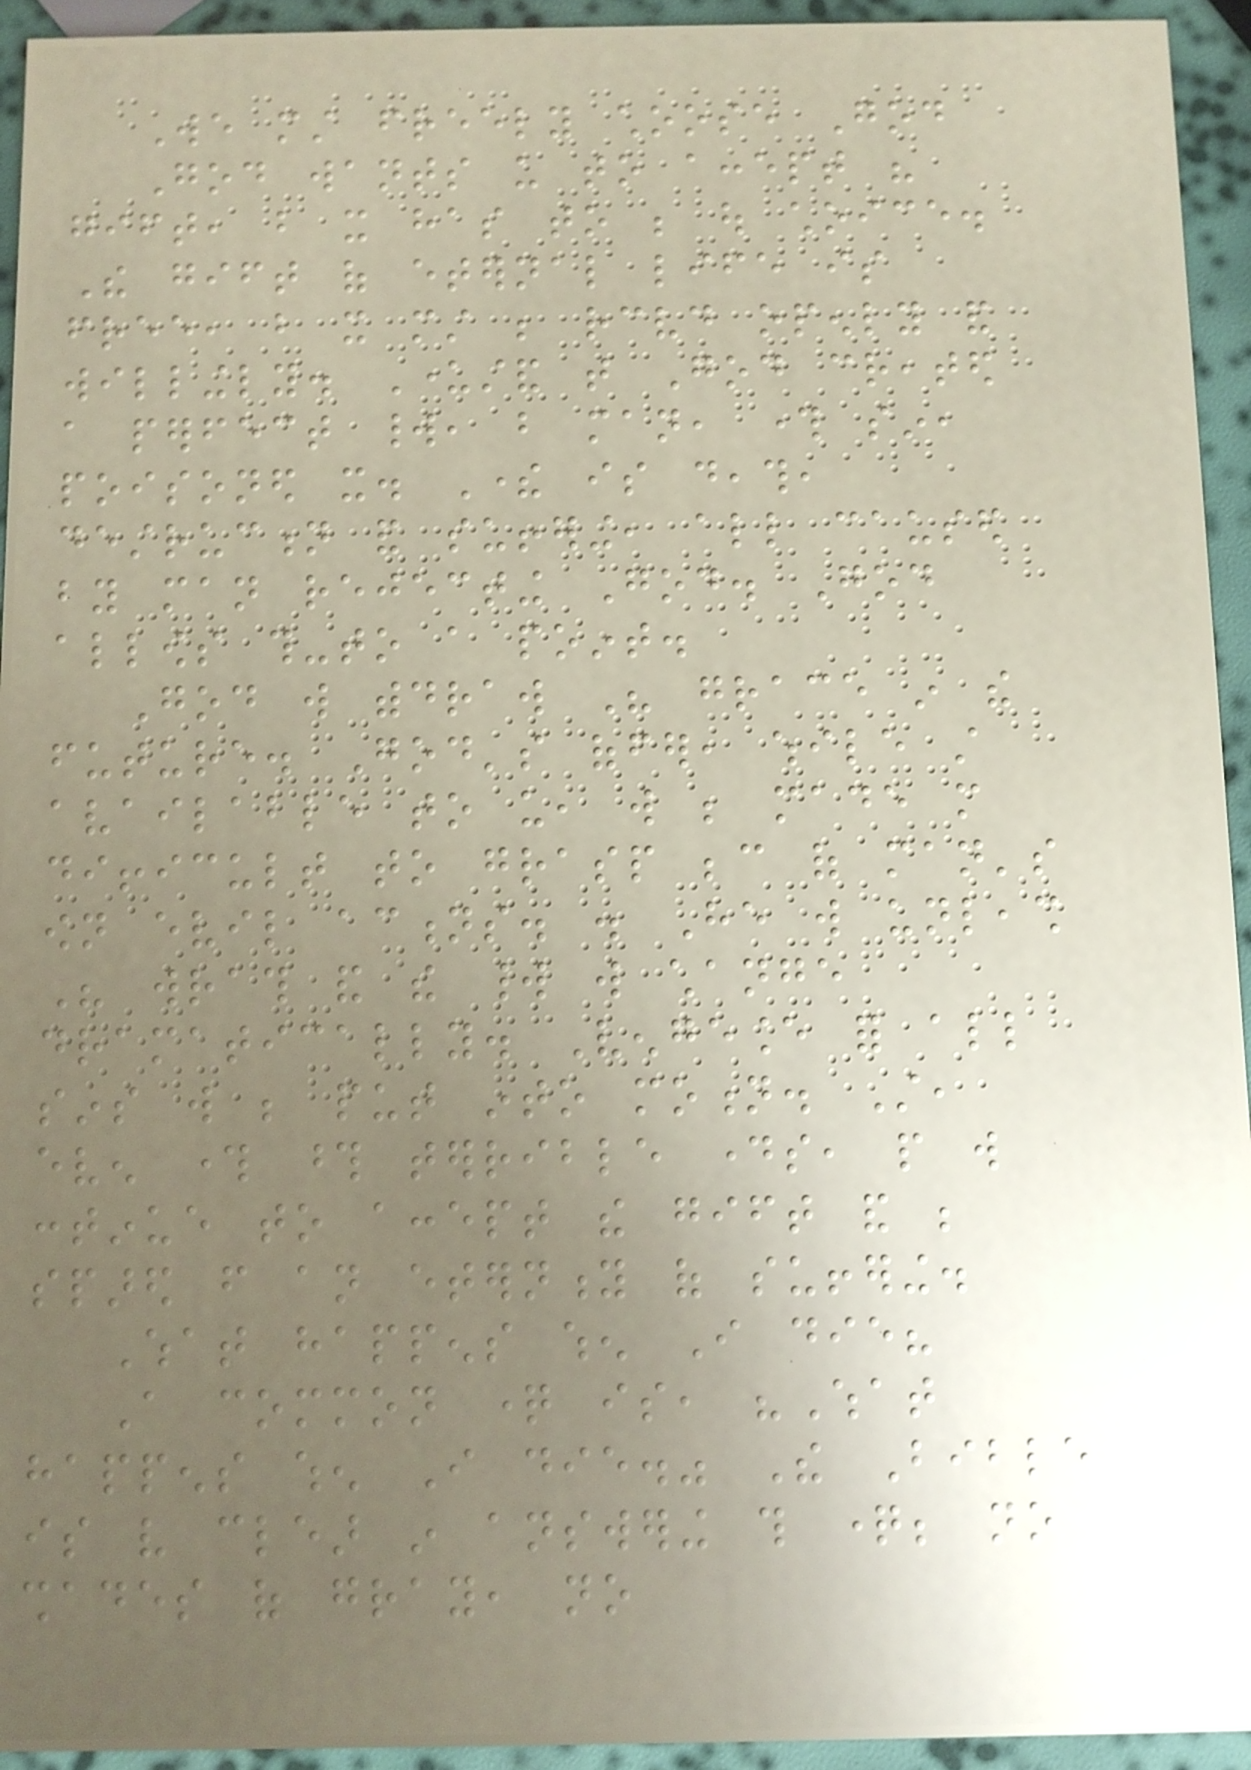We must freely choose God
God wants us to accept his
gift, but it has to be out choice.
The gift of eternal life is
free, but it must be received openly and
willingly. Understand that God created
a perfect world, but man, through sin,
poisoned it. There is death,
destruction and suffering, all caused
by man rejecting God. God
allows this-to a point.
God will withdraw His grace in the
future. God's offer, while still
available to us, will be made more
difficult to grasp because of man's
own evil actions. . He will unleash
His wrath and the world will change
dramatically. Vengeance for all
sins will be put into motion. Still,
even through those terrible days, people will
continue to accept the gift and be
spared from an eternity of suffering.
What happens when I die?
A common question is, "What
happens when I die." The Bible
is very clear in answering this question; no
shades of gray, no
